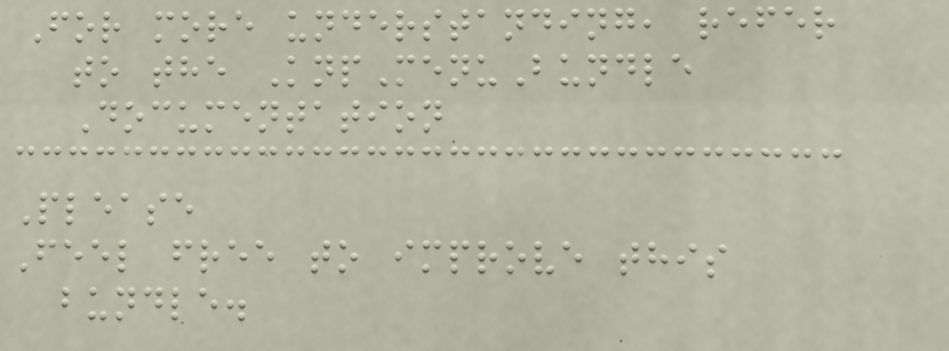For more understanding, refer
to the KnpMenuBundle
Documentation
Please
Feel free to improve this
bundle.
